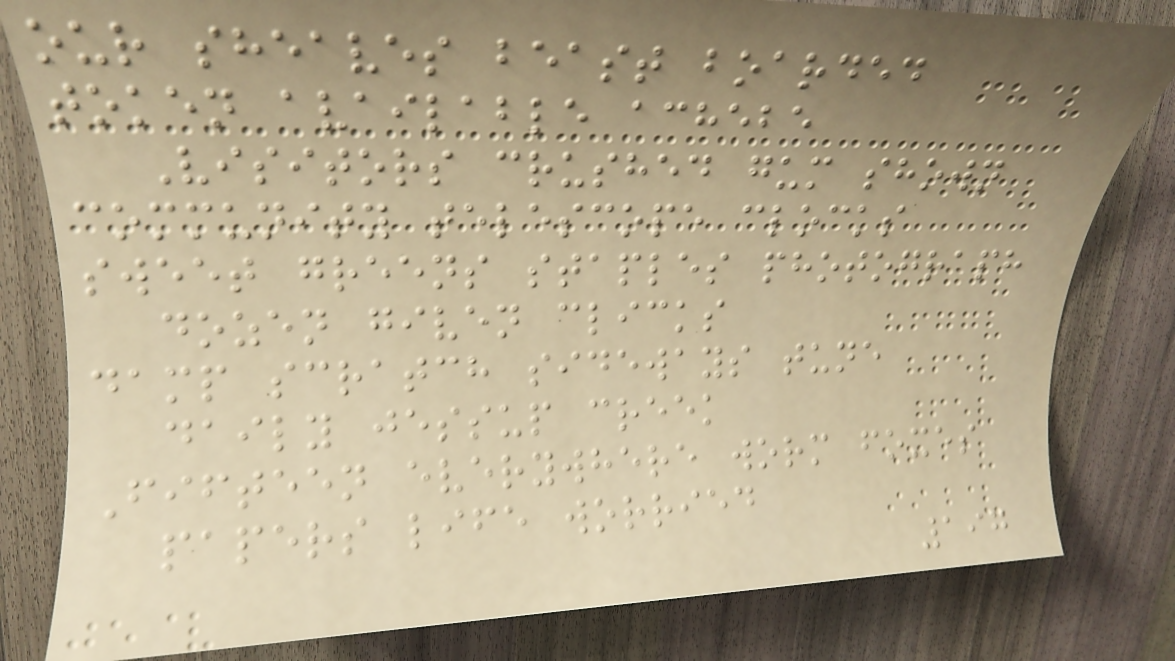our sheaves beast boarded
token available achebe
Visitors crushed gum shown
community telescope clocks
sweet greens staples photograph
dozen given clicks
damp scratch sideways tune
daily jessup creek
Fifteen everywhere worm foxes
papers life worried
197
